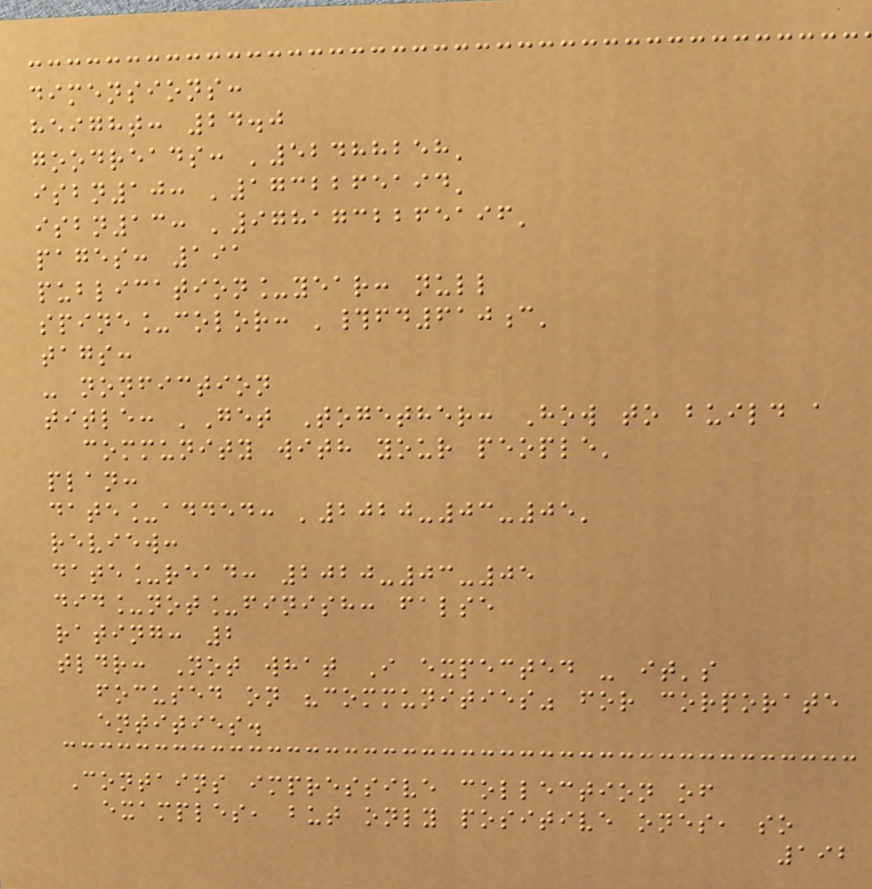dimensions:
height: 24.0
goodreads: '52488258'
isbn10: '1732265194'
isbn13: '9781732265196'
pages: 191
publication_year: null
spine_color: '#fd610c'
tags:
- nonfiction
title: 'Get Together: How to build a
community with your people'
plan:
date_added: '2020-03-05'
review:
date_read: 2020-03-05
did_not_finish: false
rating: 2
tldr: Not what I expected - it's
focused on "communities" for corporate
entities.
Contains impressive collection of
examples, but only positive ones, so
192
